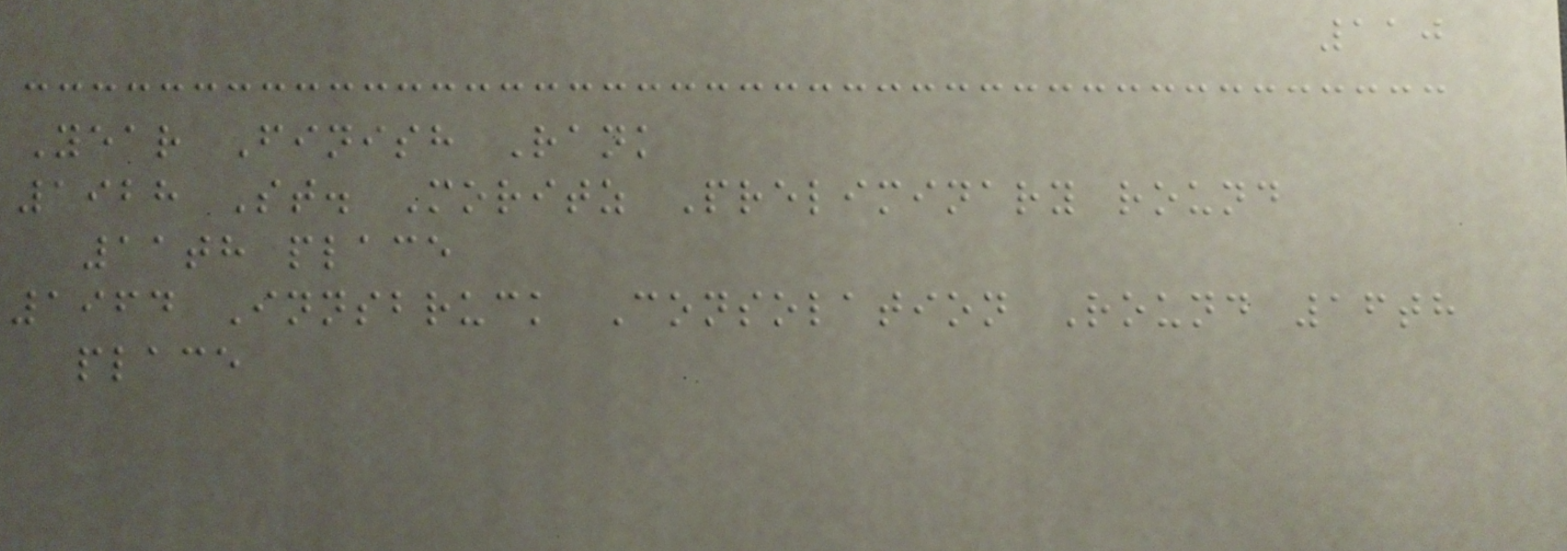110
Year Finish Rank
1928 St. Moritz Preliminary round
11th place
1964 Innsbruck Consolation Round 16th
place
